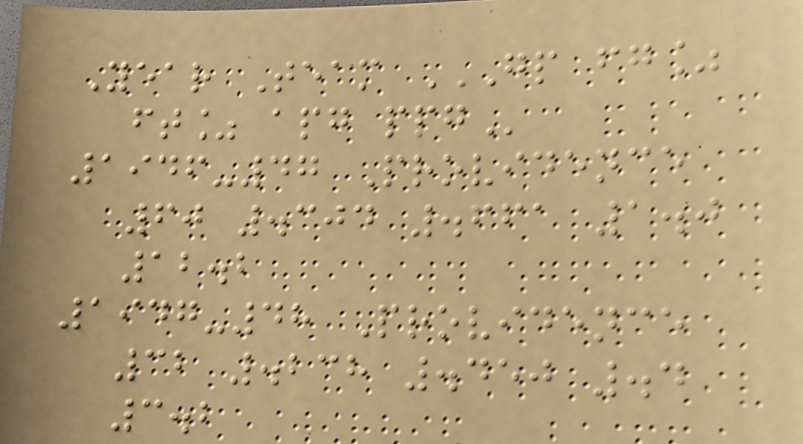Year Team GP FG%
FT% APG PPG
1946-47 Providence
60 .304 .661 1.0
12.2
1947-48 Providence
32 .238 .450 .4
3.2
